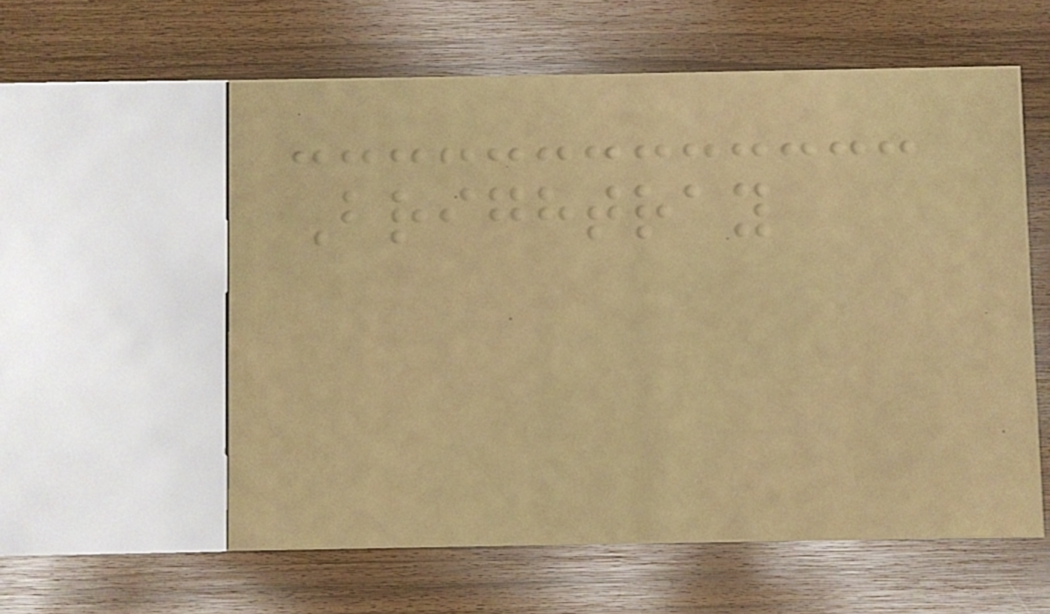Brightray
